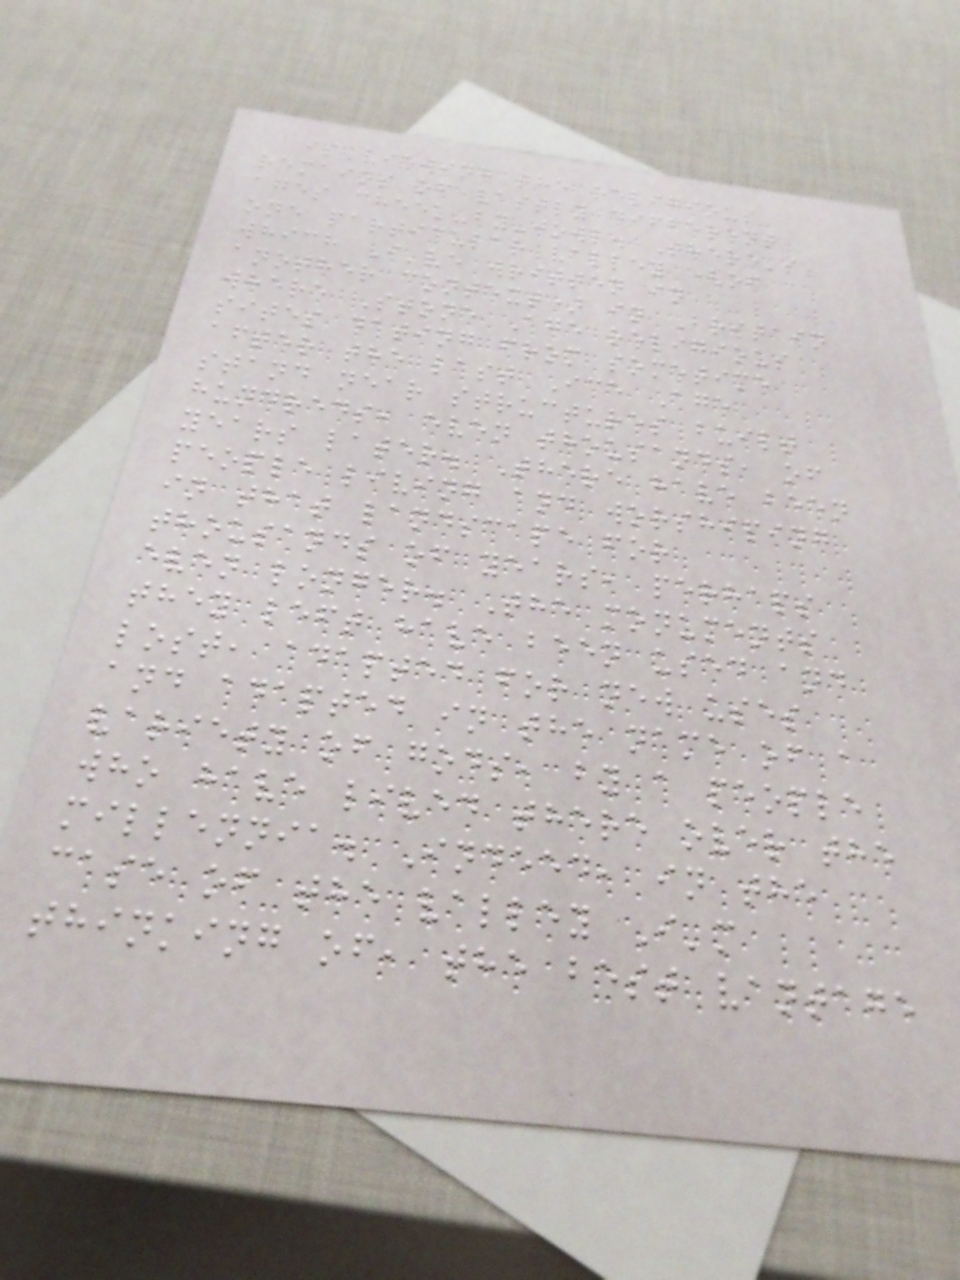is viewing the religious
remains of vastly different
ages cheek-by-jowl. There's
one particular valley (of
which I've written in
another context) in Britain
where Stone Age religious
sites dating from sometime
after the last Ice Age
stand near structures built
hundreds, even thousands, of
years later. There have been
people living and worshiping
in that landscape for
thousands of years, perhaps
even longer. The monuments
they left have been used and
lost, adapted for new uses
and adapted in the name of a
variety of gods, by a people
who have lived there over the
millennia. Indeed, in the
case of the valley I'm
thinking of, the best vantage
